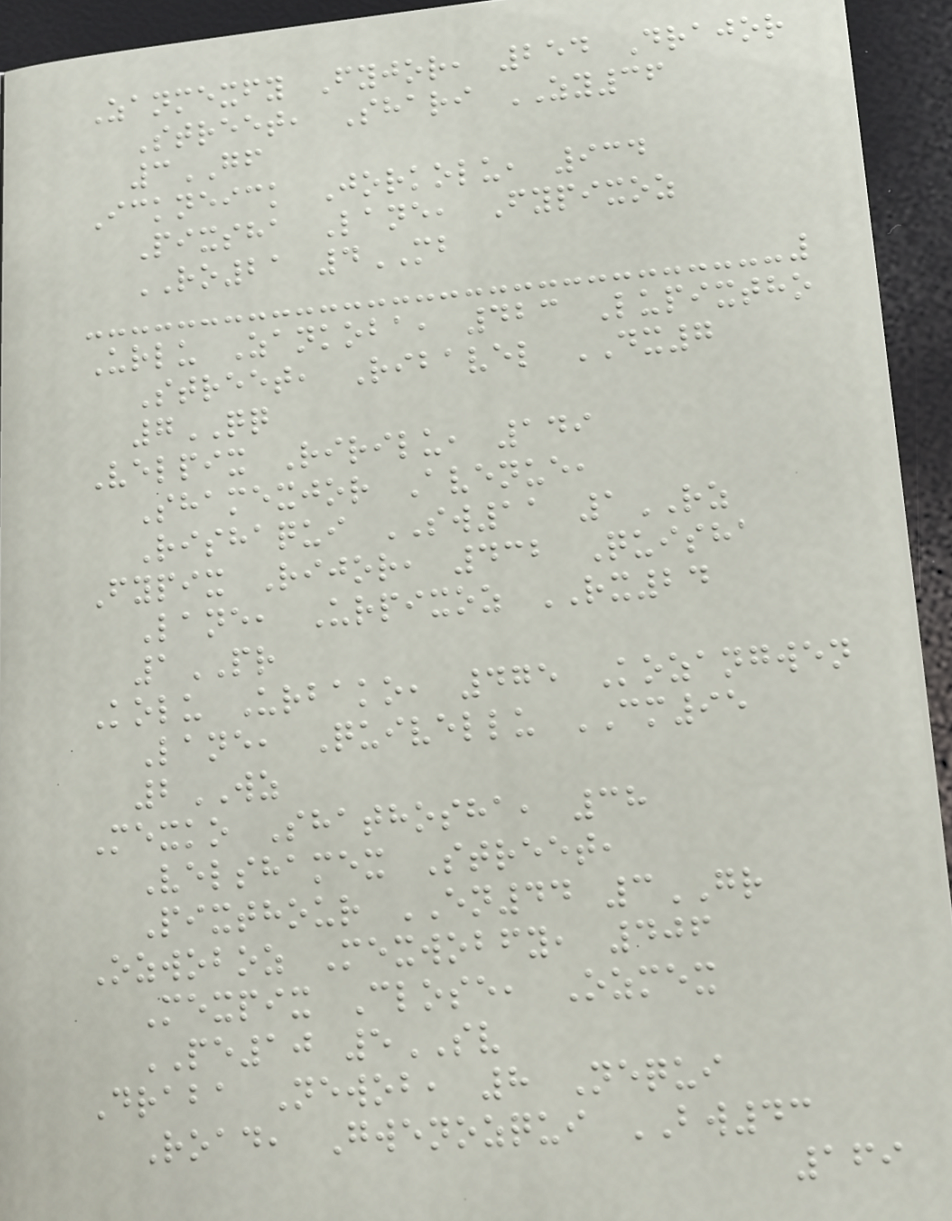Zanmexfy Fyjor, 254 Drajor
Street, Shari ZY36
3GF
Ickneick Jorkolu, 934
Pixsha Lane, Fypixoz
RO21 4MB
Urlu Zankoba, 423 Lupixtho
Street, Ribavel DX7
7QQ
Velpix Ririlu, 149
Shamexjor Avenue,
Rishaqui SW11 1RZ
Fypix Rijor, 432 Quisha
Lane, Urpixoz RX24
1PR
Kolu Urbako, 475 Kozangwen
Lane, Quivellu CM95
2WZ
Mexko Shathosha, 38
Velshamex Street,
Pixthour EN44 3GR
Ozwoboz Mexwobfy, 406
Mexpix Close, Ozmex
PE10 5SV
Draba Newob, 8 Nequi
Road, Gwenozqui BW43
169
